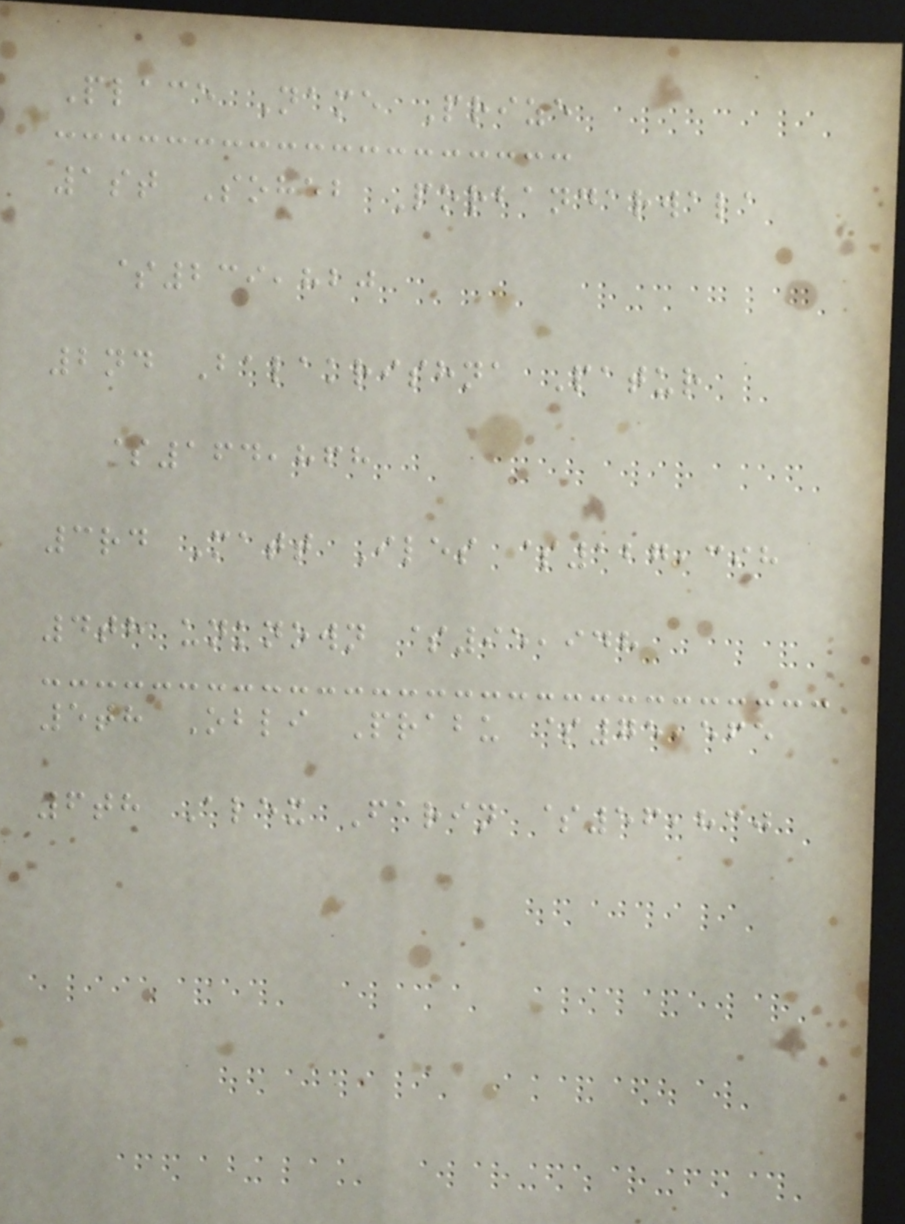Place Name Prize
1st Soheb Porbandarwala
$239,820
2nd Balakrishna Patur
$164,868
3rd Matt Iles $127,398
4th unknown $95,948
5th Obli Prabu $75,565
6th Alex Farin $56,830
